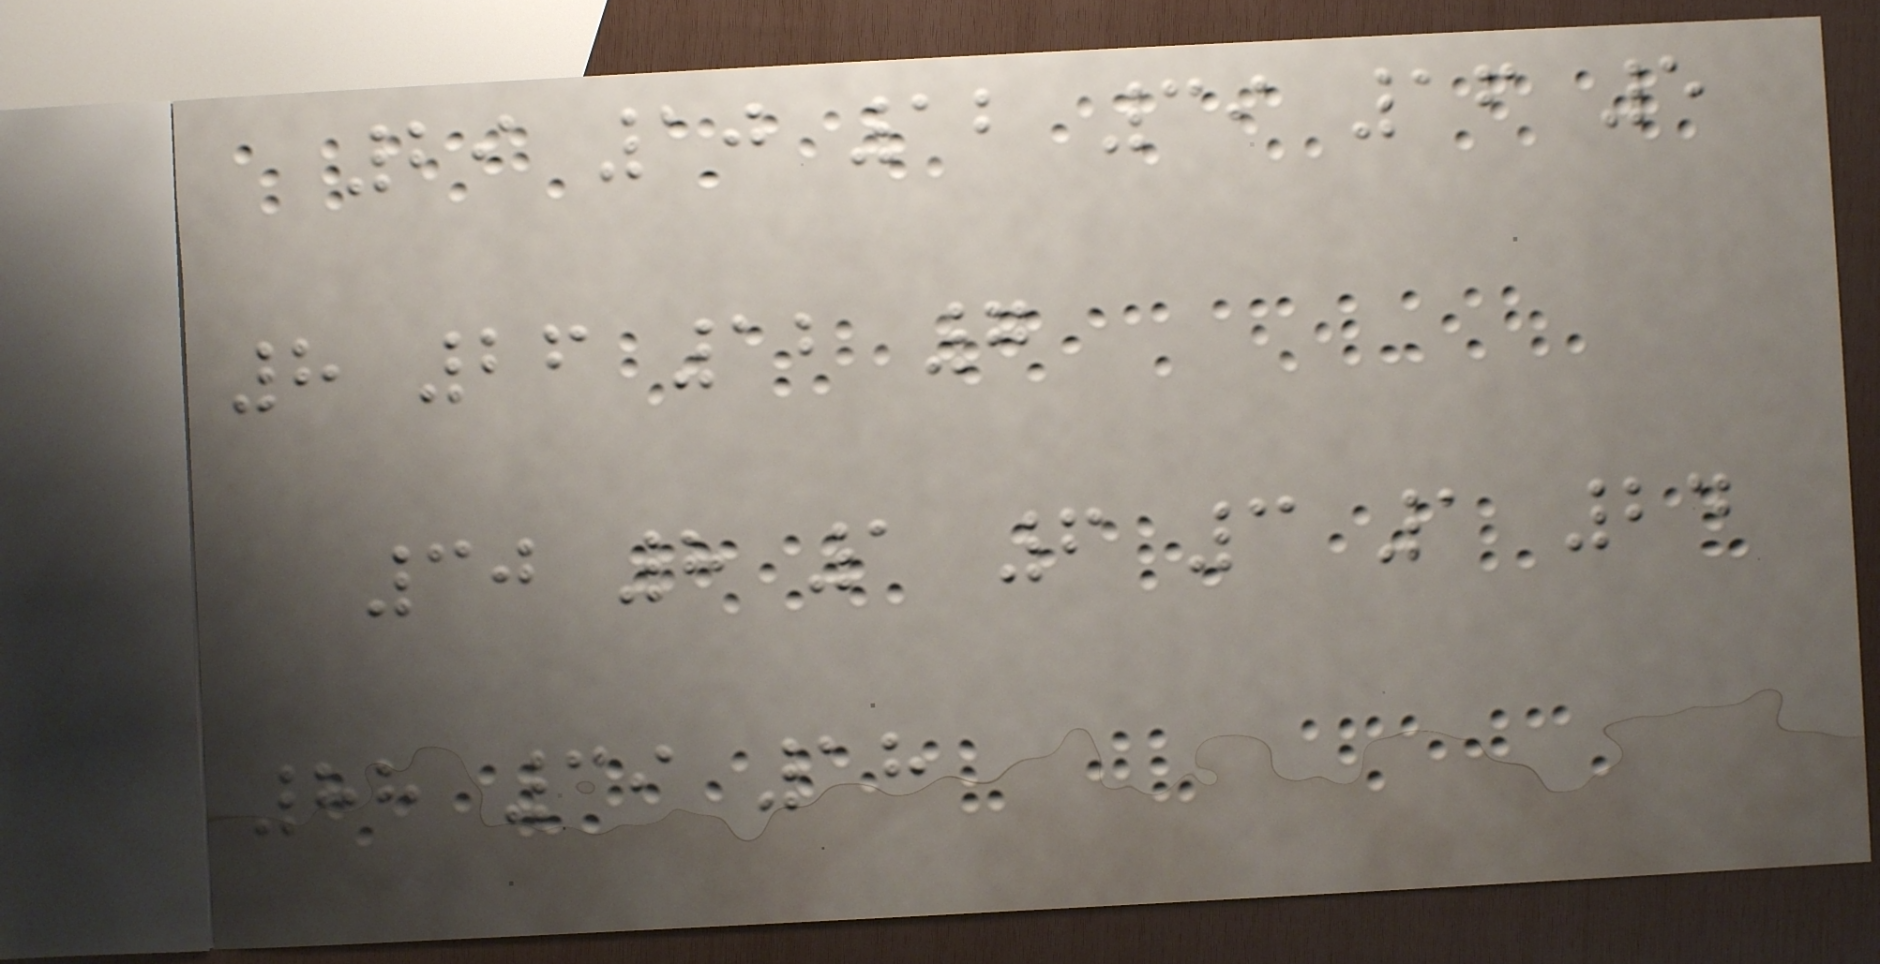29 10 12 39 16 5
8 26 12 7
30 8 1 6 3 1 24
88 39 18
